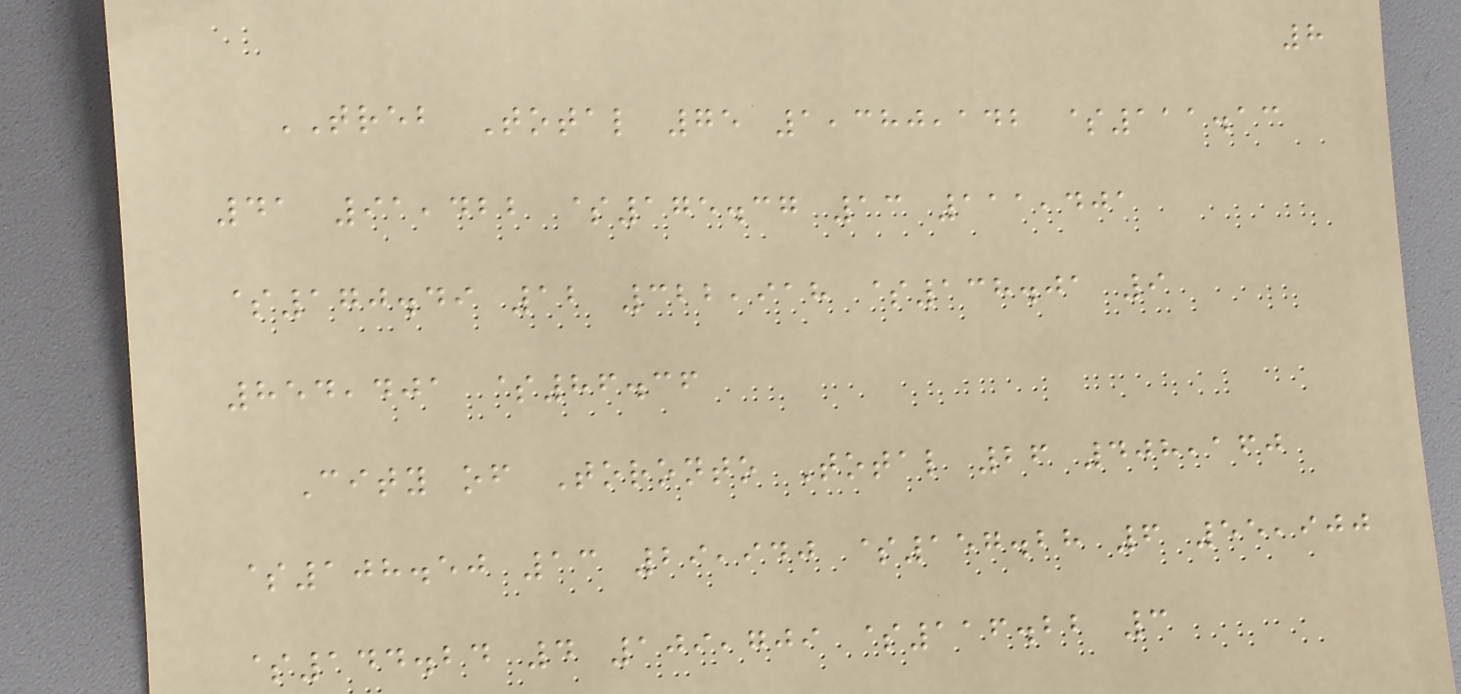8
TREB Total 75 1,380,142 $111.13
41 91,422 $175.37 13 111,401
$170.49 12 322,918 $138.01 9
854,401 $86.36
City of Toronto Total 26 408,160
$108.50 13 29,940 $157.28 6 55,900
$144.24 4 109,709 $116.22 3
